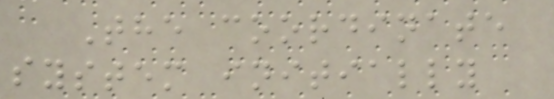The coordinate
system initially
